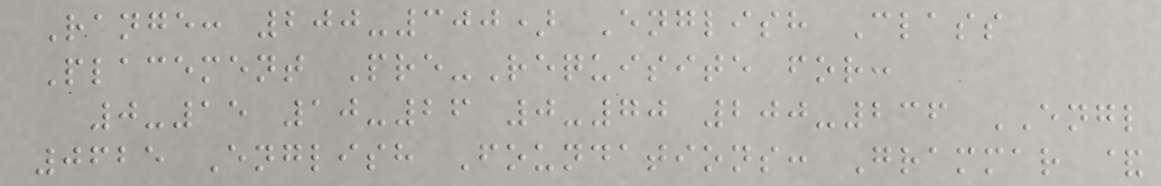Range: 200-300) English Class
Placement Pre-Requisite for:
0-15 10-26 0-70 200-236 ENGL
0625 English Foundations: Grammar &
